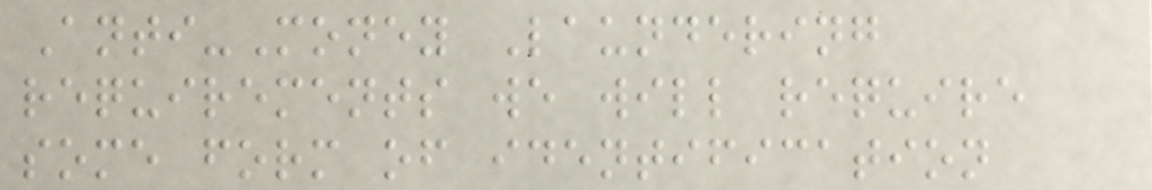Anti-Money Laundering
requirements we will require
some form of identification
